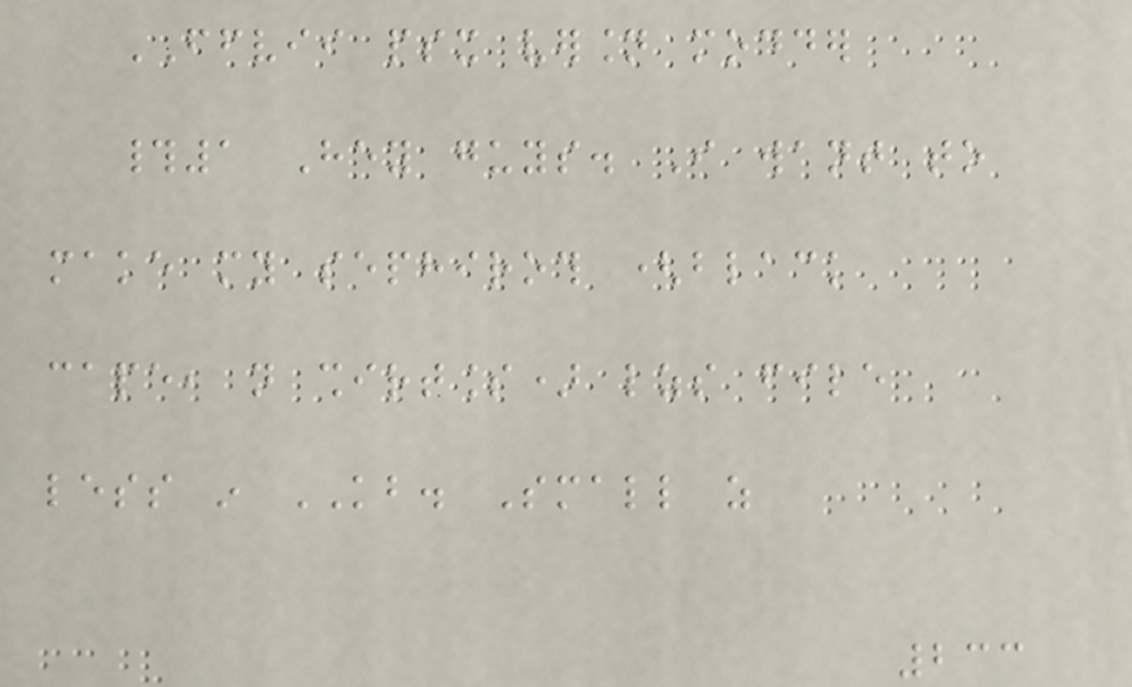FFVII psx version modder
#1 Hey guys. I want to
make my sephiroth (black
cape, not shirtless) lzs file
less in KB. Small as
233
